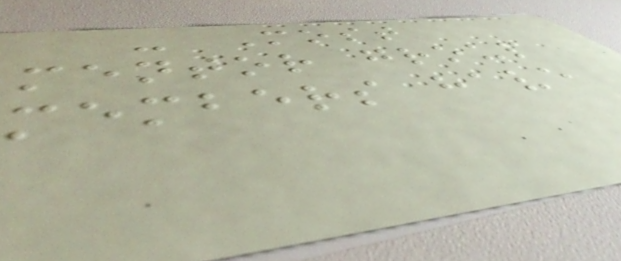- Most
mentor group
members have
